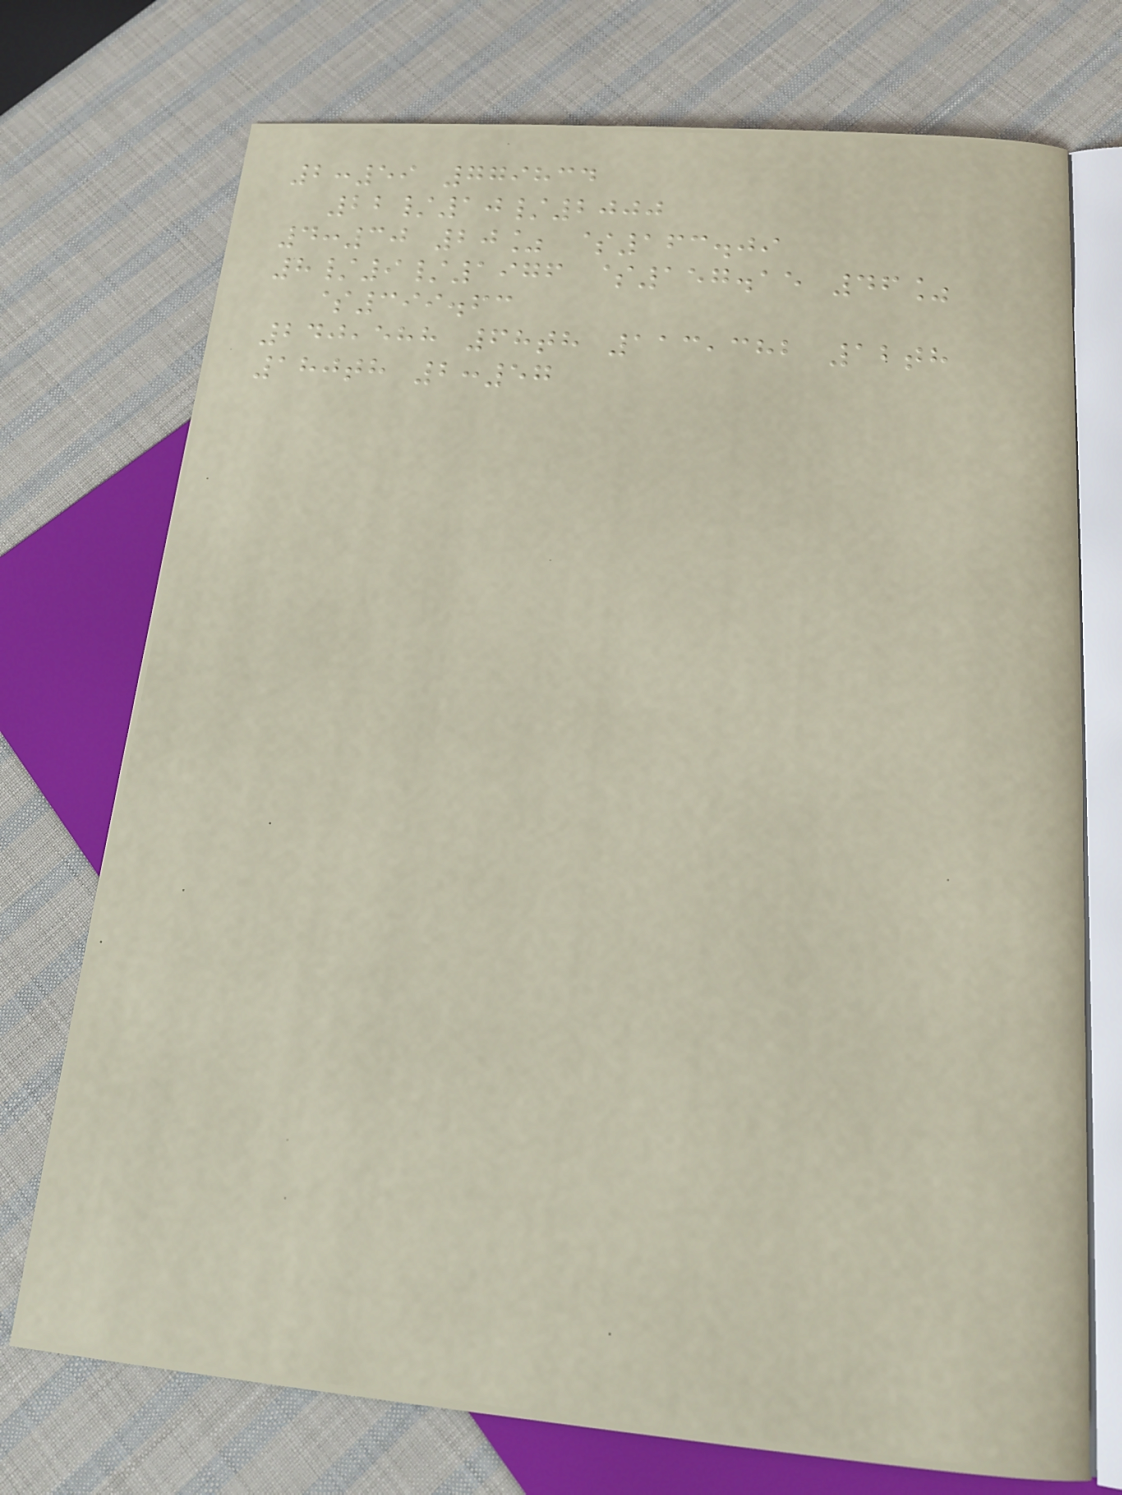2:59 779834
22/10/2000
4:30 20% $163.09
8/9/1976 $157.15 46%
$399.63
240,588 68th 113,382 12th
180th 2:57
